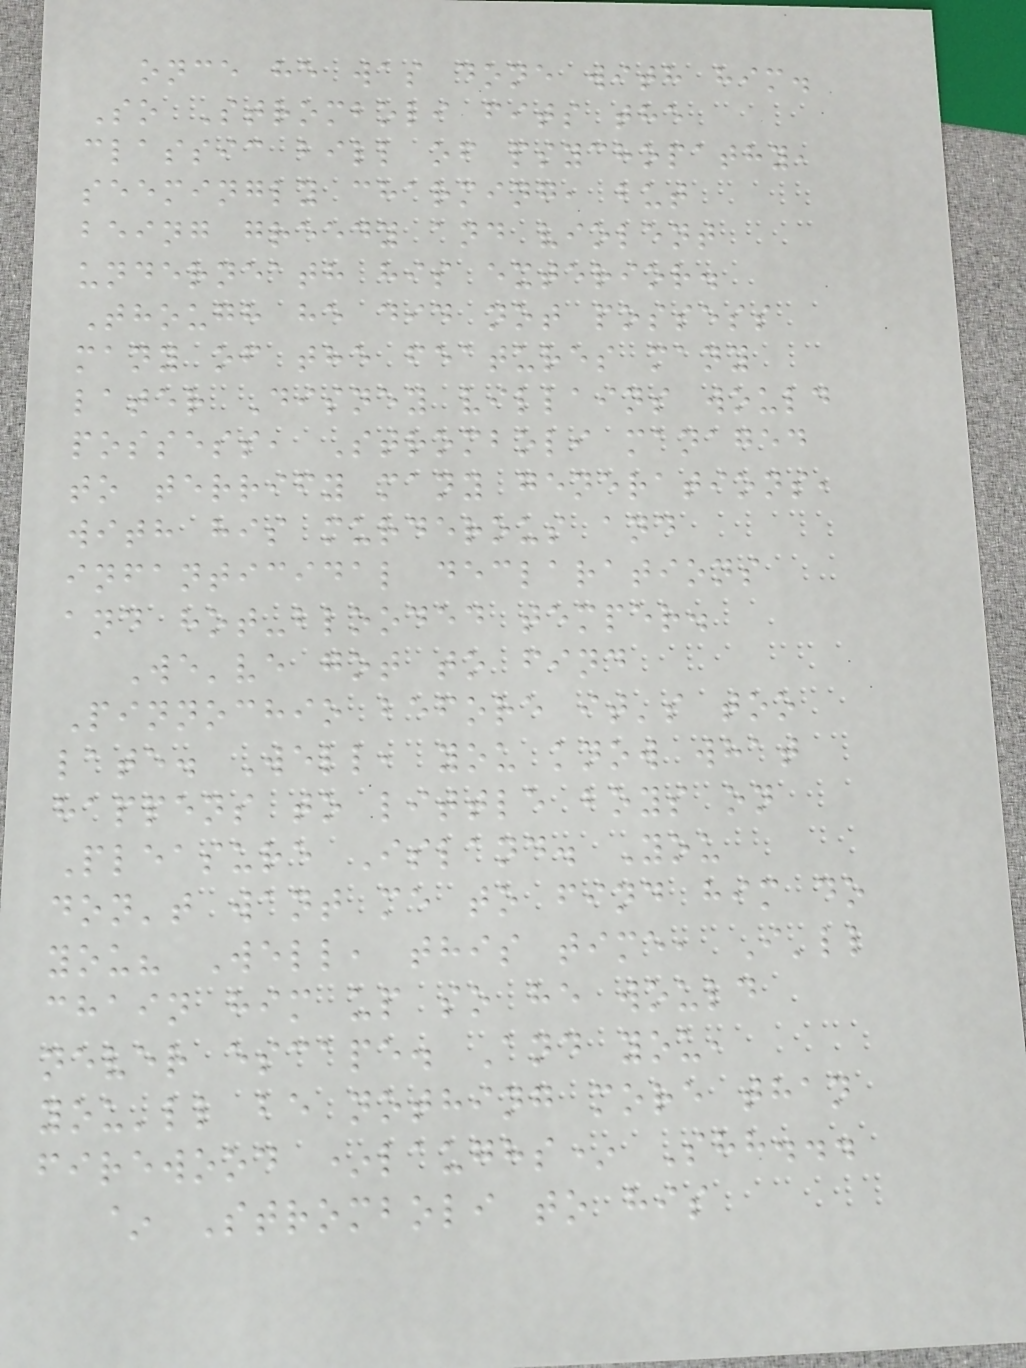once he was done with him.
So Stromboli fits the
classic bill of psychopathy,
seemingly charming, but
being greedy and violent
underneath his exterior.
Though he did not possess
many of the features many
later Disney villains would
possess, Stromboli managed
to terrify many generations,
with his murderous and
infanticidal declarations
and hot-blooded temper.
We've got to find
Pinnochio before it's too
late. Well, you know what
happens to little boys on
Pleasure Island. You
don't want me to find him do
you? Well, this time, I'll
chain him up so he would
never escape. And you,
you'll be nothing more than
firewood *laughs* Shh...
~ Stromboli to his
